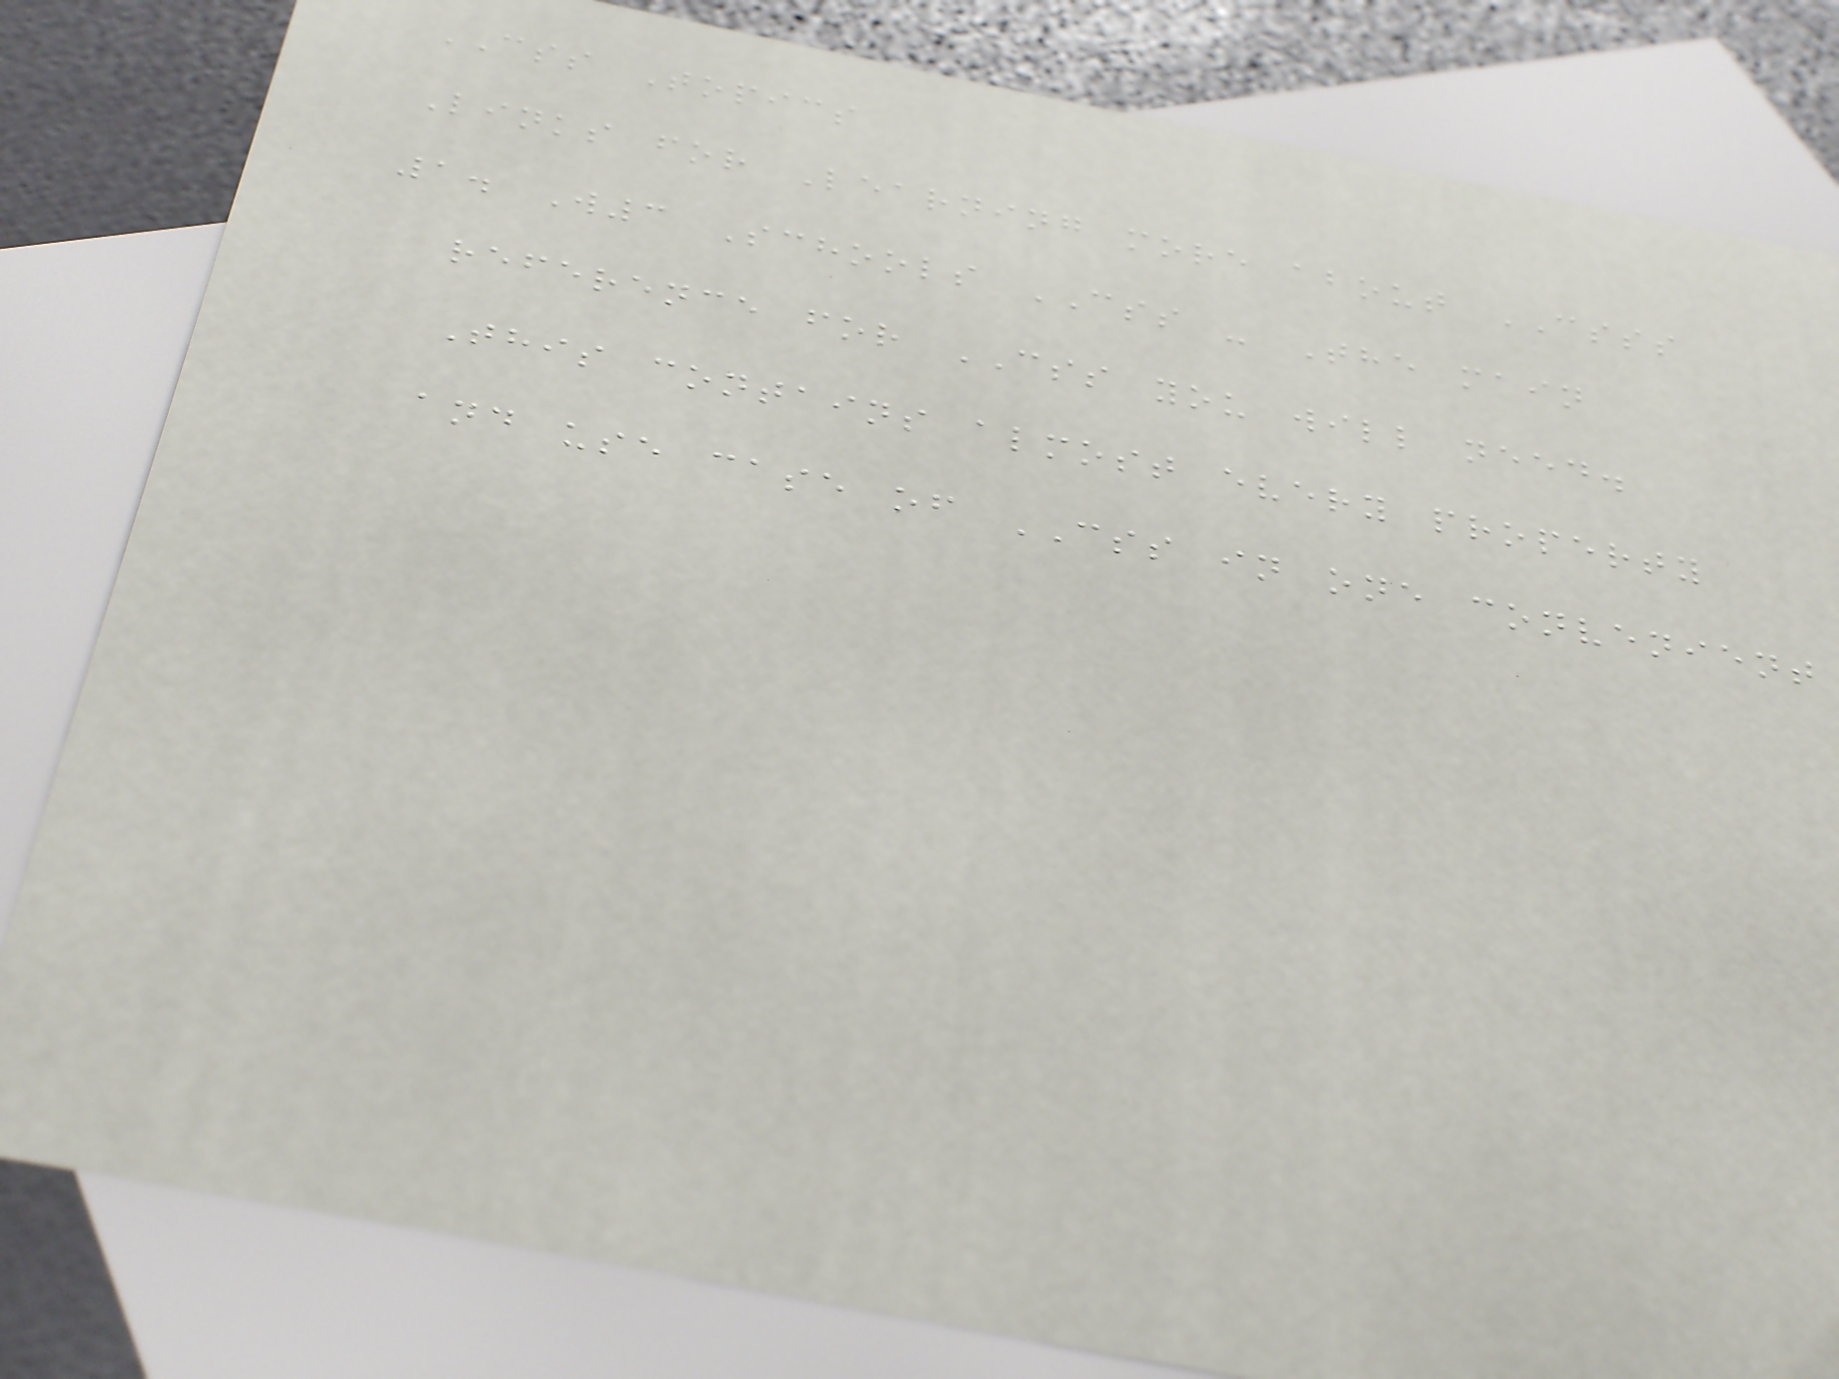CSS Topics
Links for Learning more about CSSS
1. W3 Schools CSS - The main
reference for CSS you will need.
This contains almost every property
and use case of CSS in one convenient
